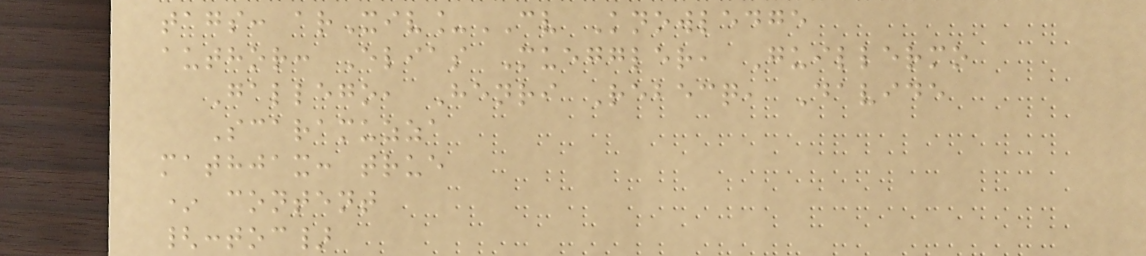tags: arXiv_CV Knowledge
author: Elias Mueggler, Guillermo
Gallego, Henri Rebecq, Davide
Scaramuzza
mathjax: true
* content
{:toc}
